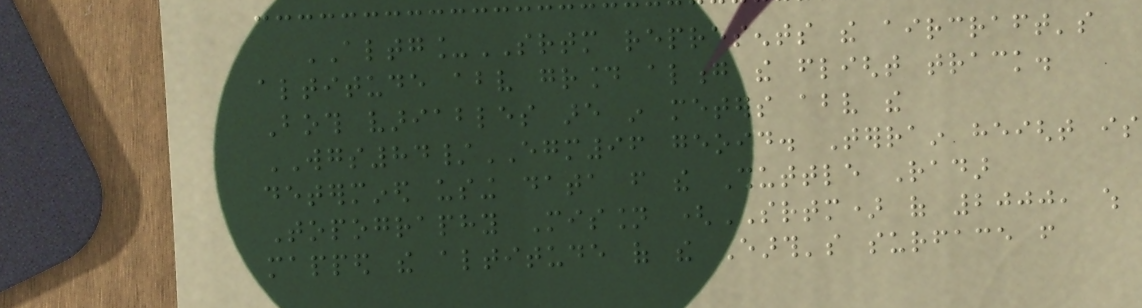ALTG_SRTM represents the aircraft's
altitude above ground along the flight track.
Both variables are in meters above the
WGS84/EGM96 geoid. Terrain height is
determined using data from the Shuttle Radar
Topography Mission (SRTM) of 2000, which
mapped the altitude of the Earth's surface from
